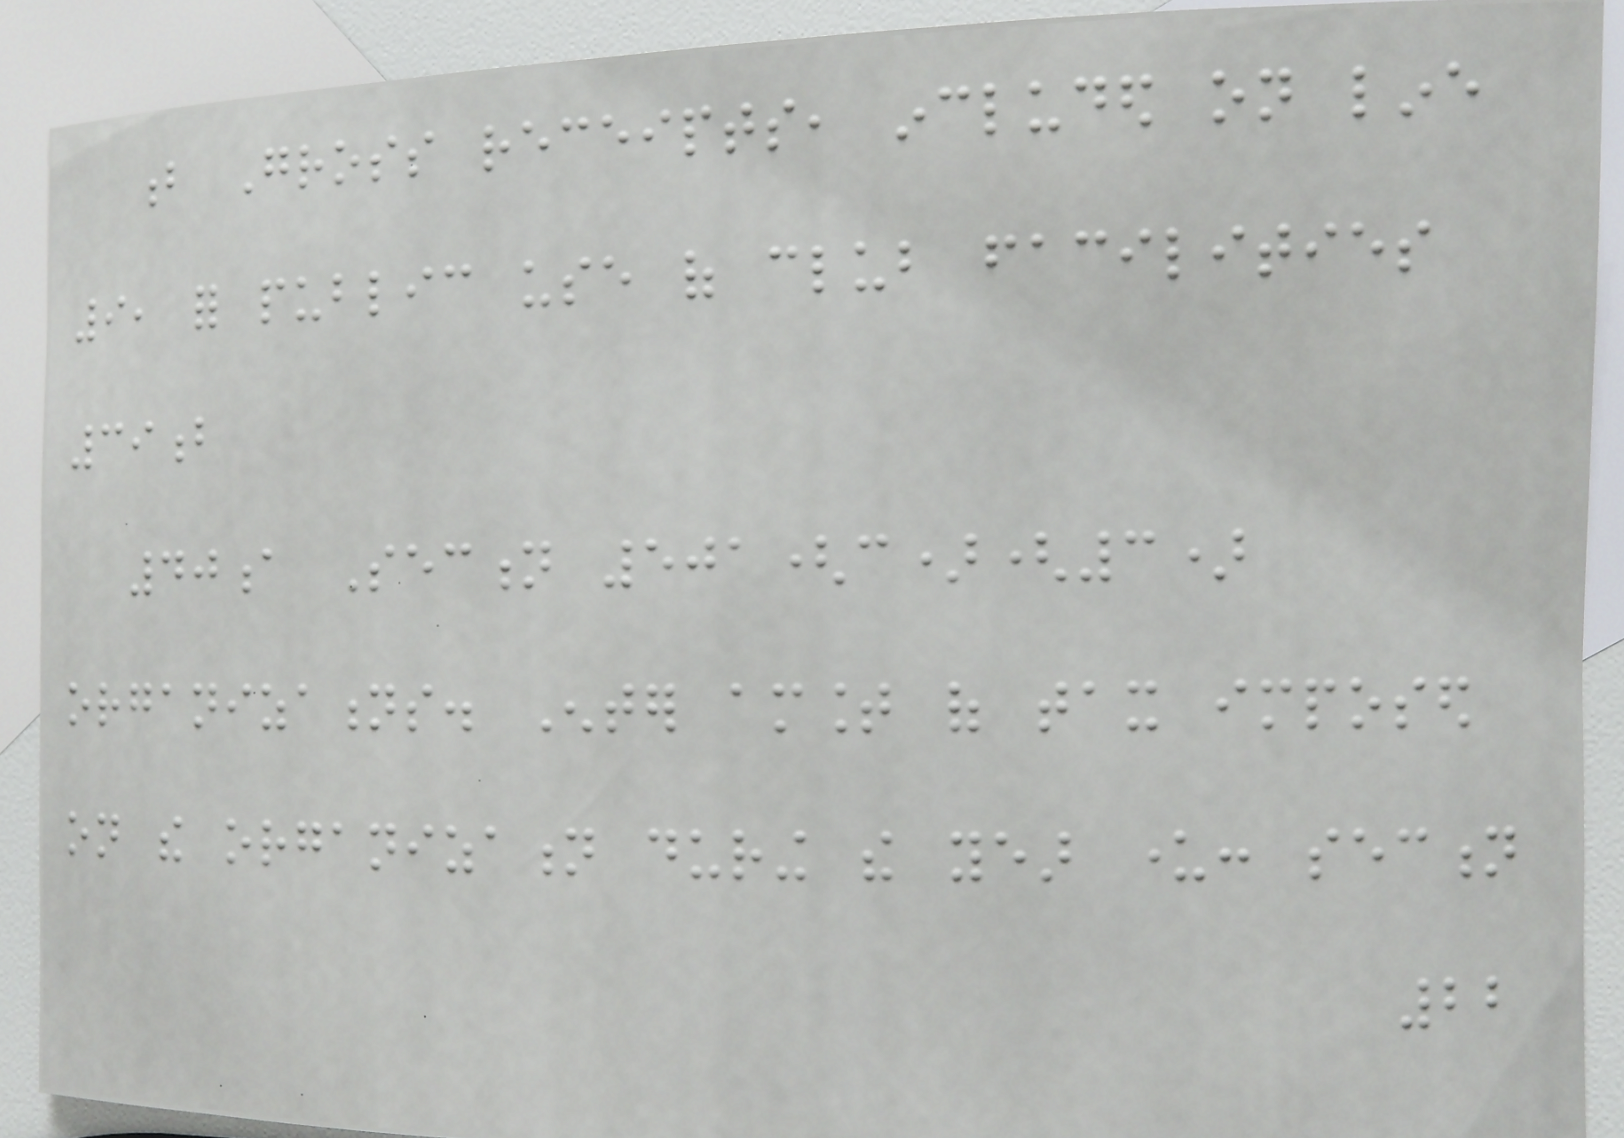b Gross receipts, included on line
9, for public use of club facilities
39b
40a Section 501(c)(3)
organizations. Enter amount of tax imposed
on the organization during the year under: section
22
